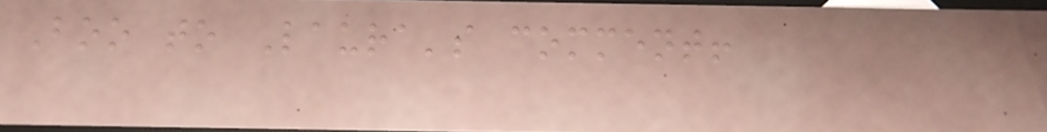Boo to Laura's comment!
